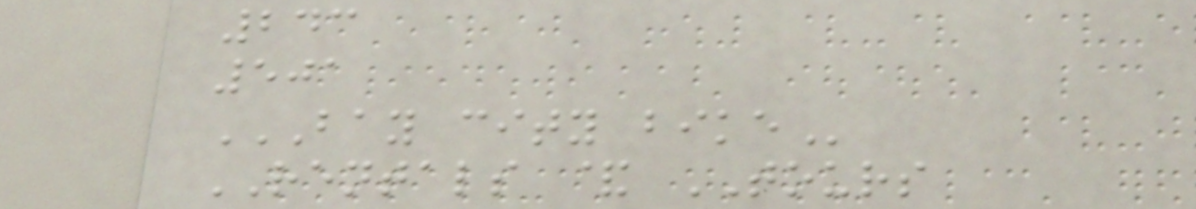243
501
BAY CITY BIKE
RENTALS & TOURS
